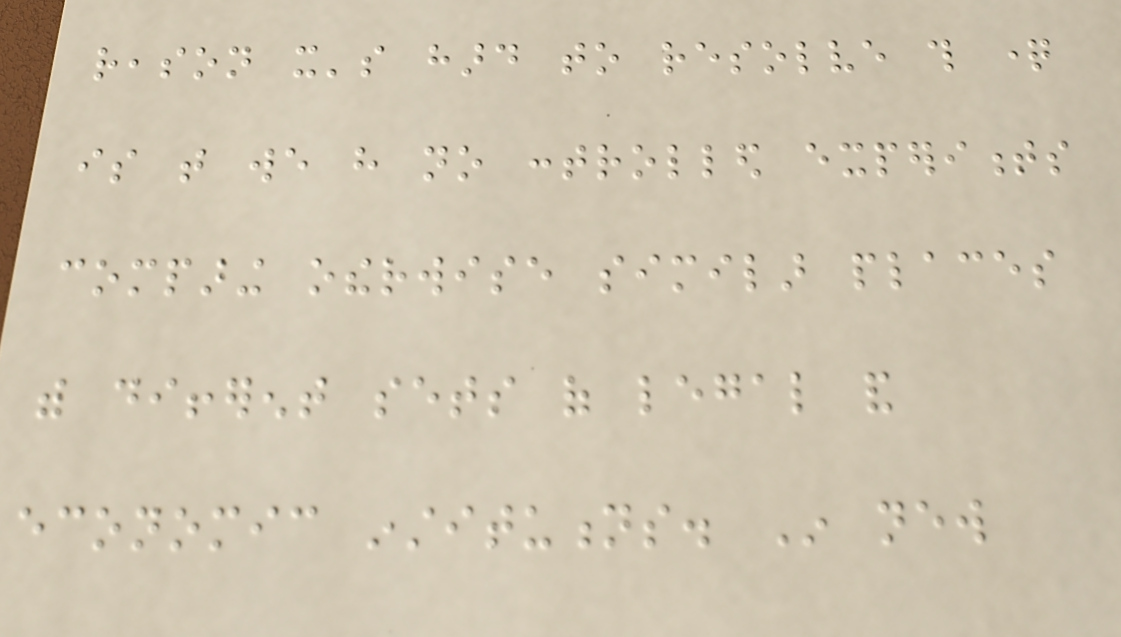reason it's hard to resolve this question
is that we have no controlled experiments
comparing otherwise similar places
with different sets of legal and
economic institutions. In new
